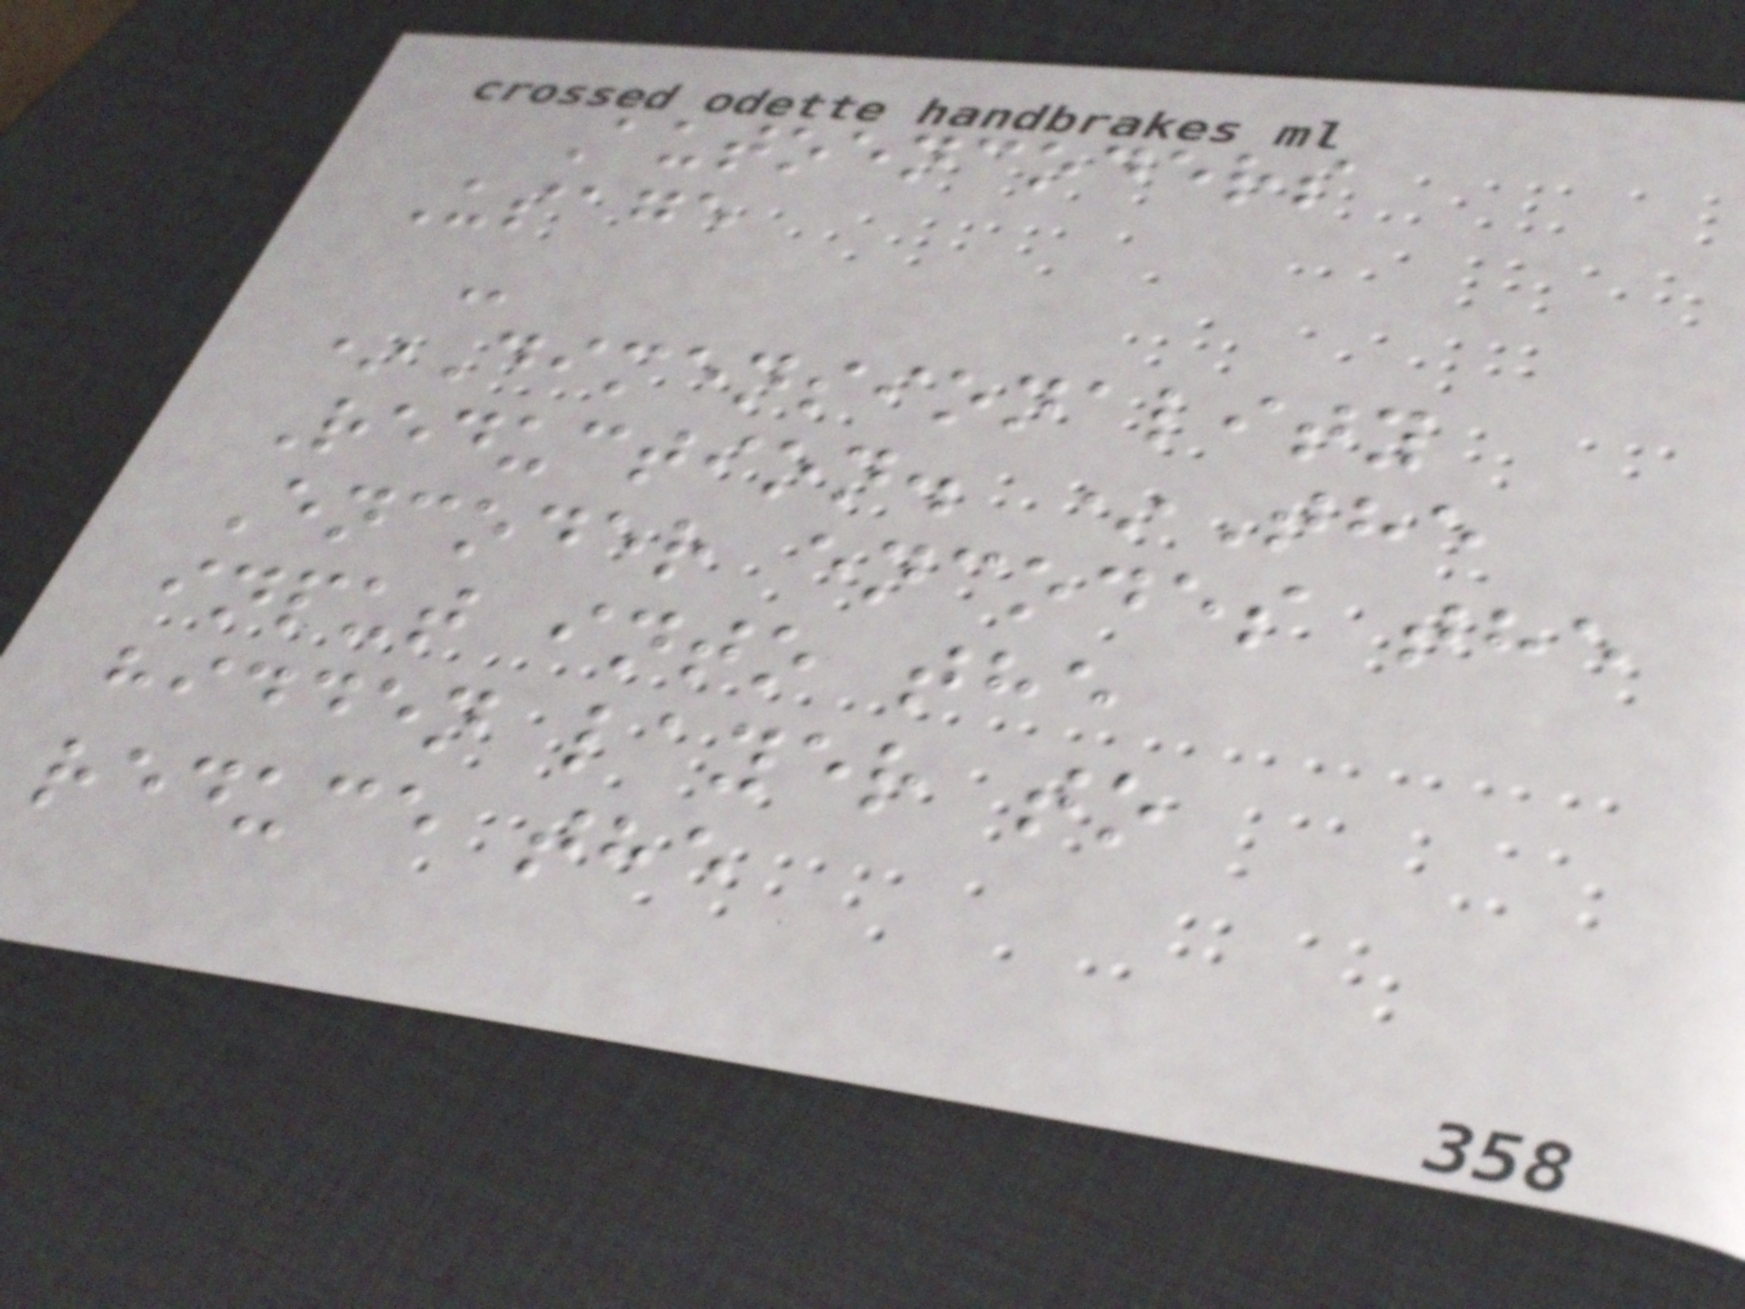Autoencoders
Usage
-
*Dimensionality
Reduction. *The
Encoder encodes the
input into the
hidden layer to
reduce the
